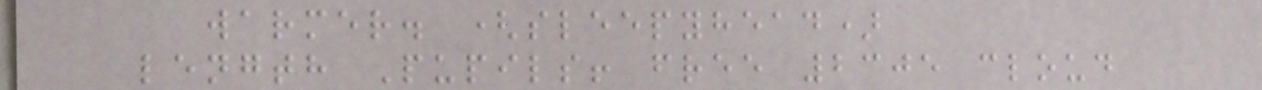warmer. (sleepyhead)
length Pupils! free 2305 cloud
